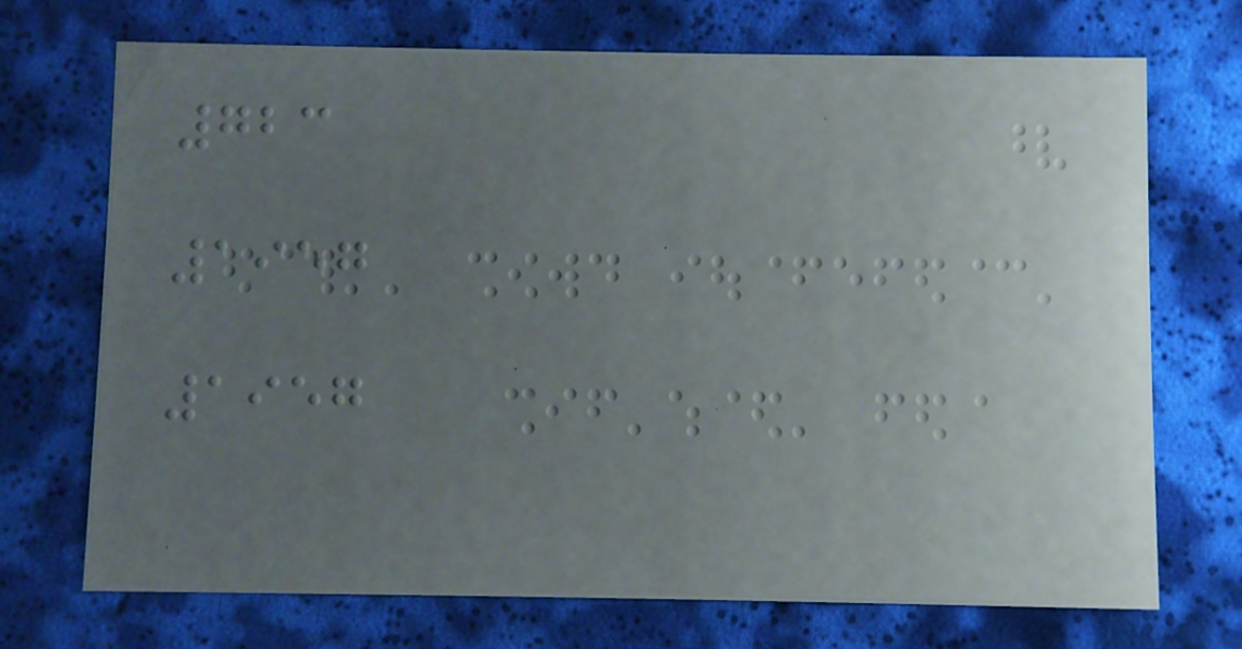723
1957
1957
